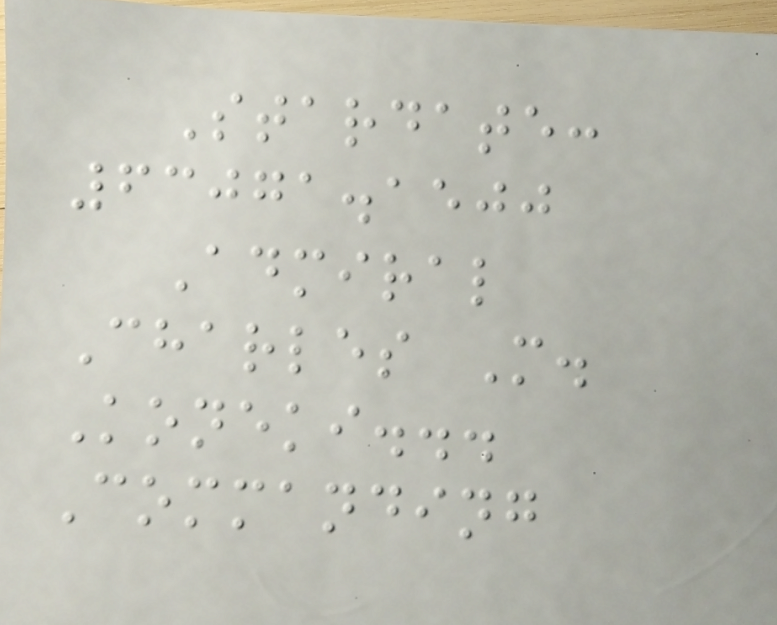Stardate:
63071.1500
Admiral
Charles M.
Koneki...
Commanding
